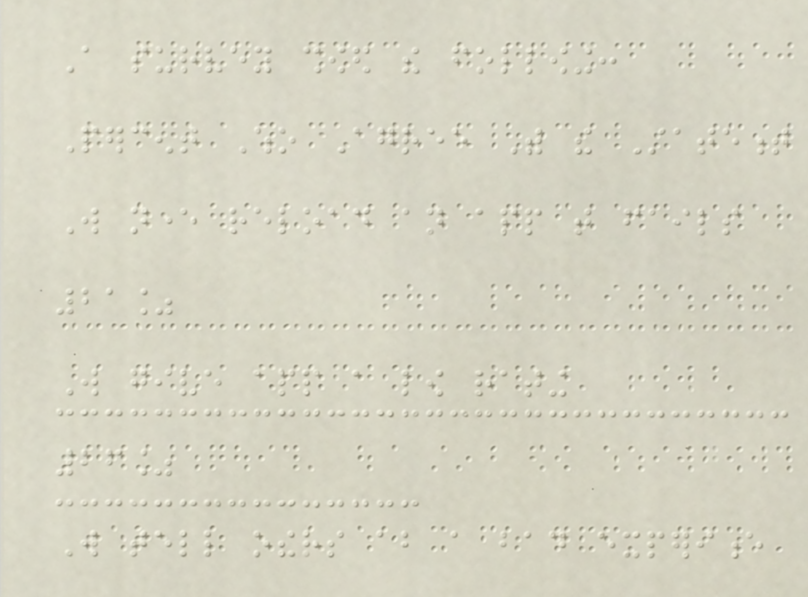A survey showed the following:
Percent Who Agree With the Statement
Will never reload an app that fails
21%
Will give app a low rating
26%
Will tell others about a bad experience
